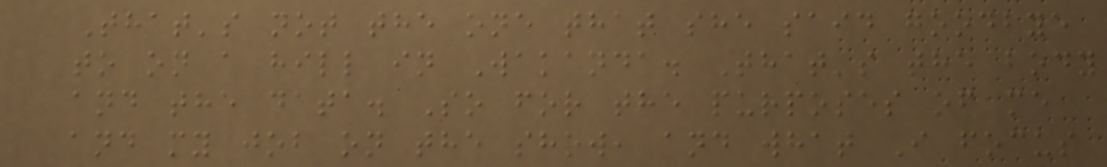That's not the one that she said goodbye
to on a hill in Wakanda. That's the body
and the data. So for the purposes of me
and my job on the show, and what I focus
